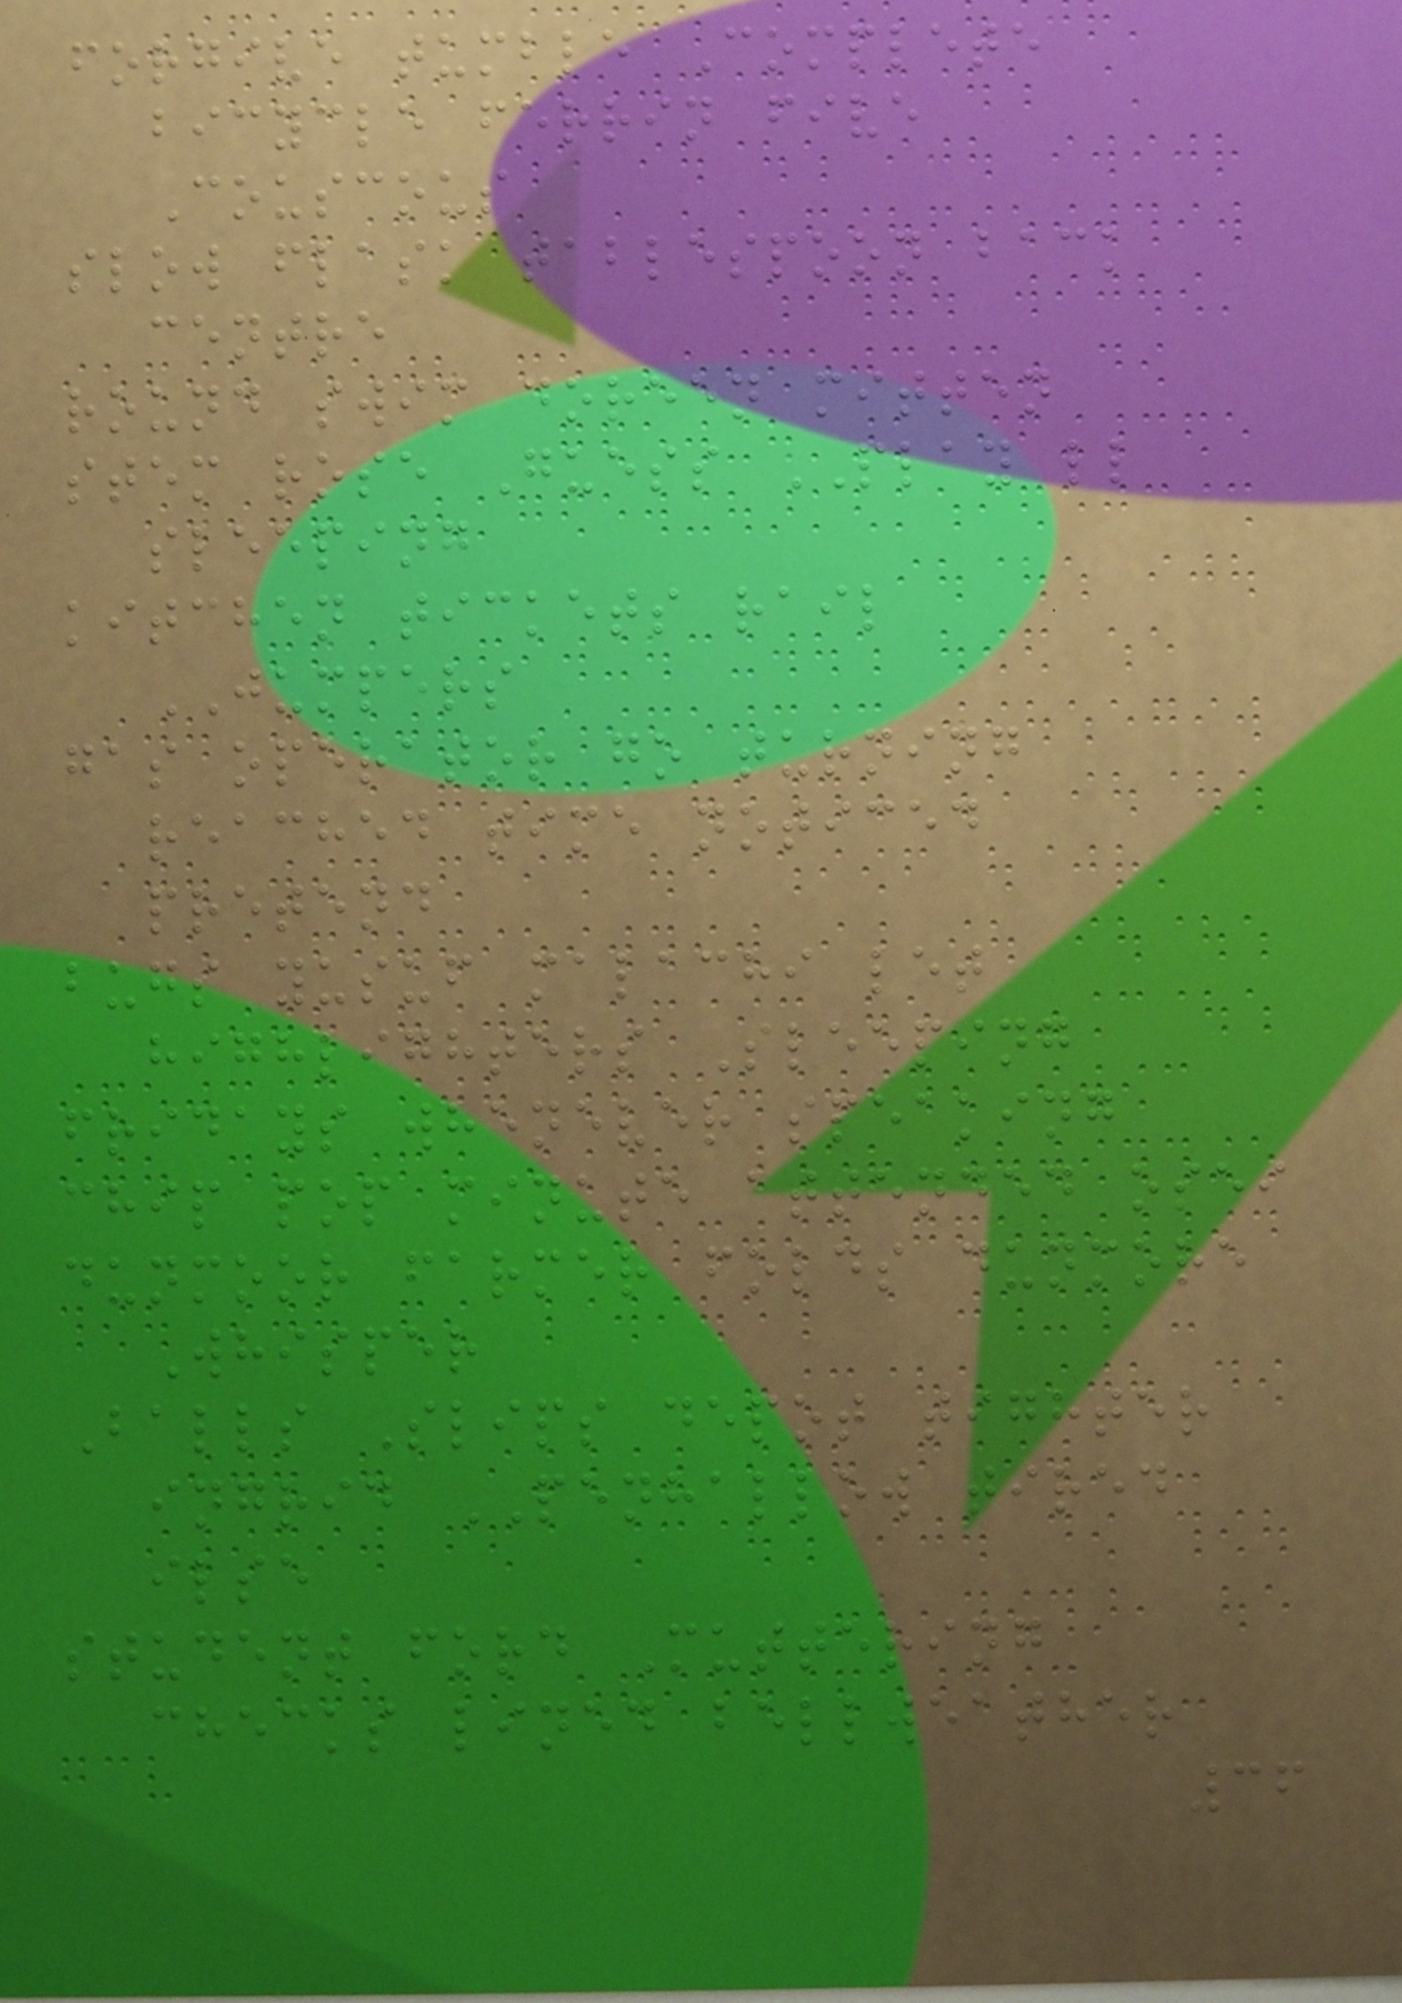forgive tumble Complete
bicycle ferrin five
Couscous
slow flask tablespoon back
centre
round swim doreen mitten
stem rose Guess PLAY ll
sleeping
kitchen tickets rail
JUMPERS
gas operator go turning
reached time noticed
pretend
bugs yusuf malachi let
highlighters Sleeping
fridays whenever speaking
chip pop minute attended osei
dunmoor farmer folds dunmore
Whisper
Balls Slips depot tighter
ingrid PENHALLOW tired
ilse
student ford Muttering
checks lined bellweather
36
